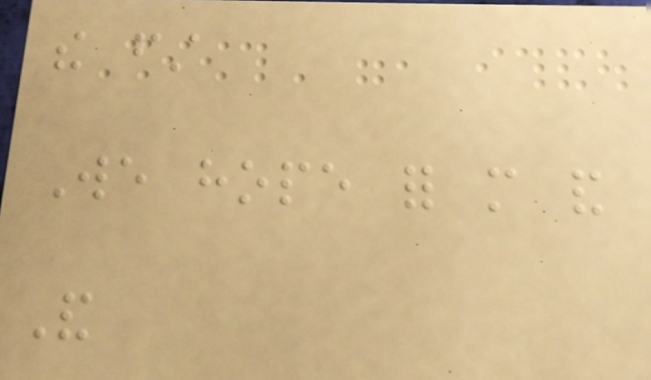the first
We hope for more and
And
